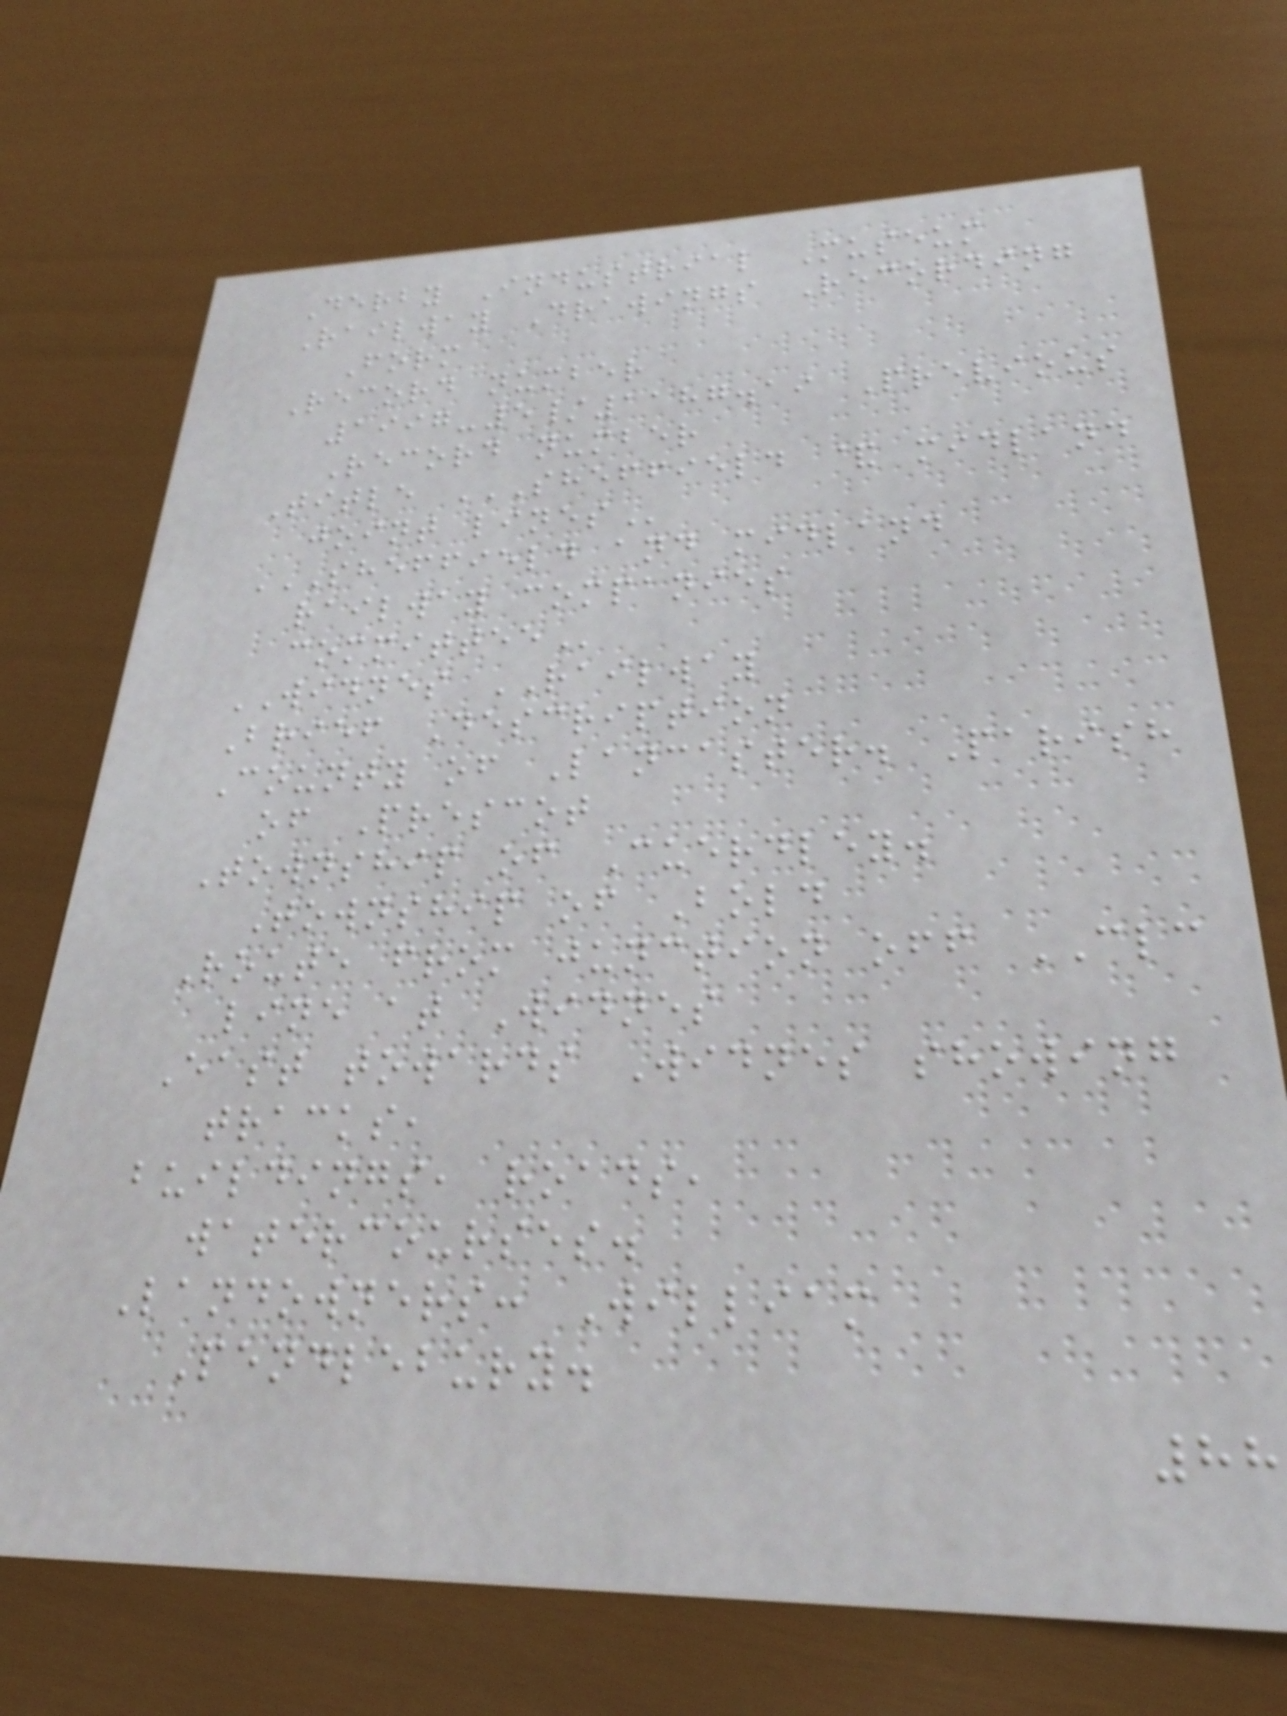Derby Industrial Museum
Railway Drawings Recording
Form
Record number
1997-5/1187.19 Previous
Record number
Title SHEFFIELD & MIDLAND
joint
SHEFFIELD AND MIDLAND
railway companies
WIDNES RAILWAY
Brief Description
County of Lancaster. Parish
of Prescot
Township of Cuerdley.
Township of Bold
Route from junction off CLC
line at Widnes
East towards Widnes showing
tracks,
buildings, roads,
watercourses.
Landowners: William
Pendlebury.
88
